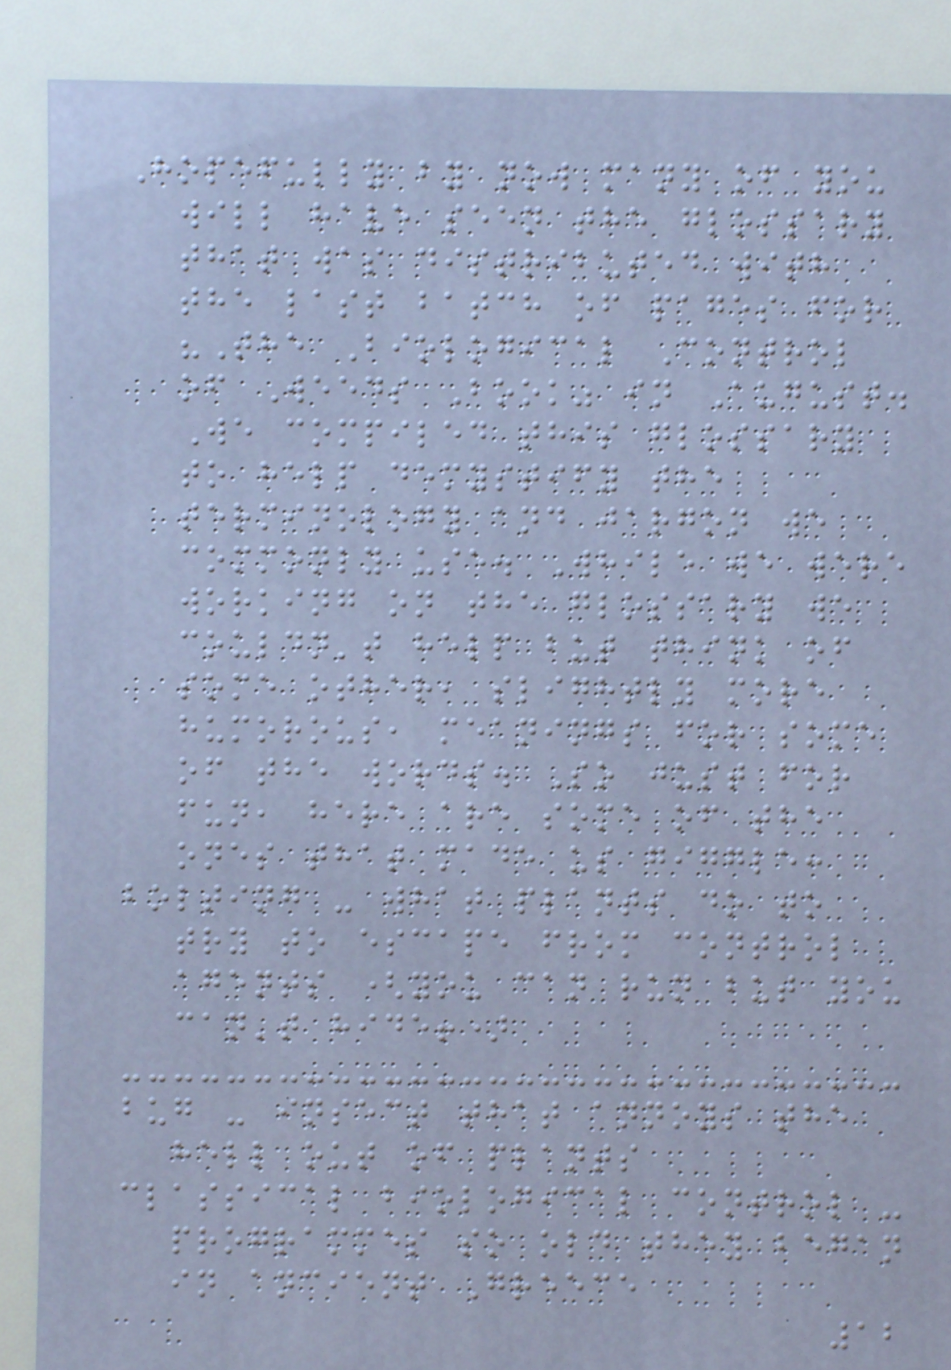Hopefully by now many of you
will have seen the glossary
that was distributed with
the last batch of pages for
"The Biological Control
of Weeds Book" in August.
We compiled this glossary
to help demystify the
terminology and jargon we
commonly use. While we were
working on the glossary we
couldn't help but think of
some other, slightly more
humorous, meanings for some
of the words. So just for
fun, here are some of the
ones that made us giggle:
bolting - what plants do to
try to escape from control
agents (you can run but you
can't hide!)
bug - insect that annoys the
hell out of plants
classical biological control -
programmes so old they began
in ancient Greece
12
